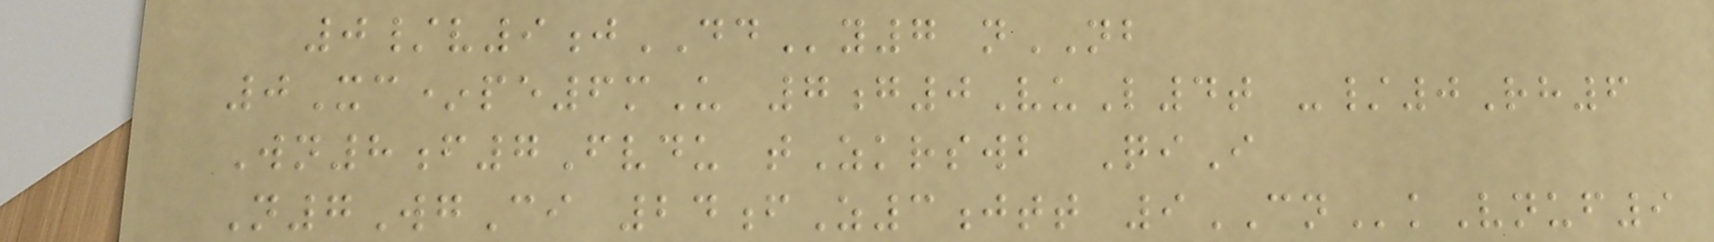0/v9jDDy7 nNB
0Xc*pe6mU 7g0VuL4t -/0Rh6
Wn8f7Fvdu tZkrswb QiI
N7WgCi 24fZ3jtt 9CNkVnuf9
